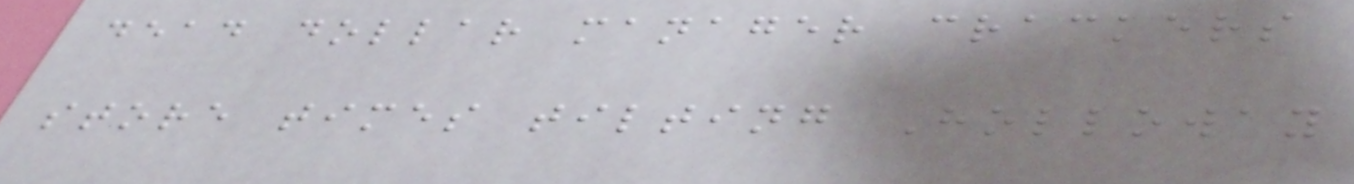dead dollar manager crackers
store times tilting Holloway
